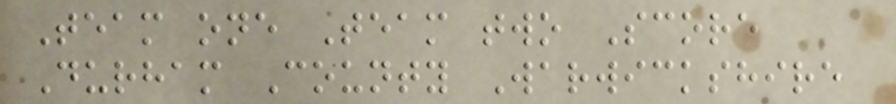Team one Team two Score
Durham County Warwickshire
